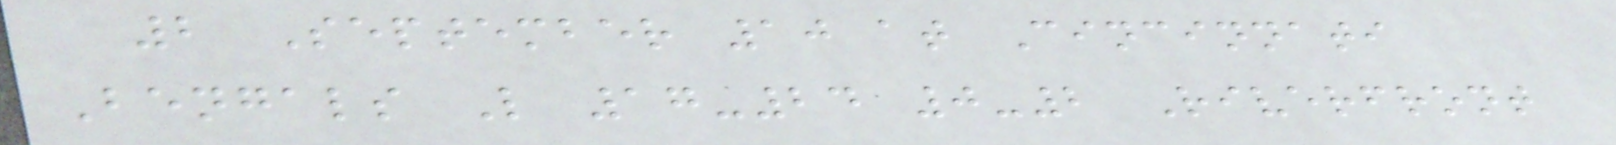2 September 10 at Cincinnati
Bengals L 17-24 0-2 Riverfront
